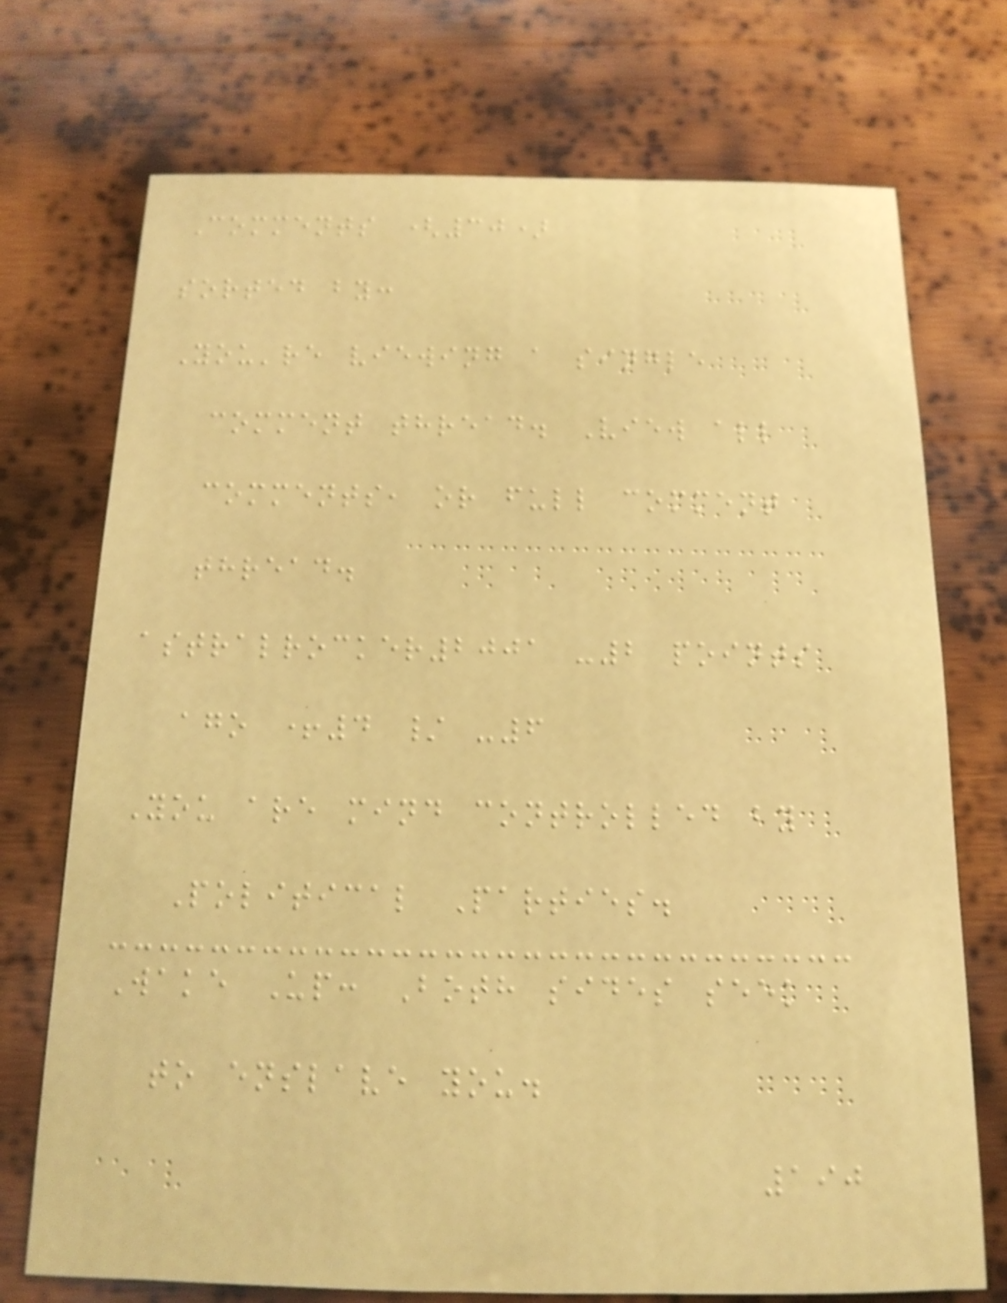Comments (30)
sorted by:
You're viewing a single
comment thread. View all
comments, or full comment
thread.
astralrocker2001 -2 points
ago +4 / -6
You are mind controlled by
Political Parties.
Wake Up: Both sides seek
to enslave you.
190
